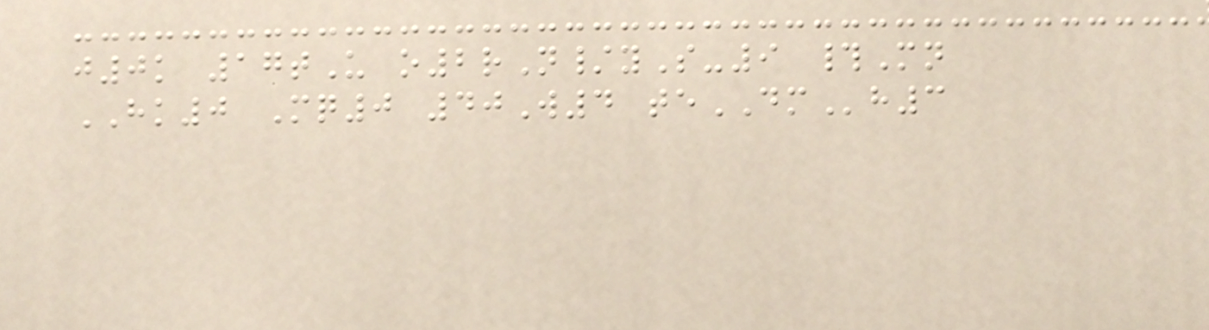j0k 17tU o2rN/yS-9 #Mn
HK0 Mq0 40W4 teDMh3
